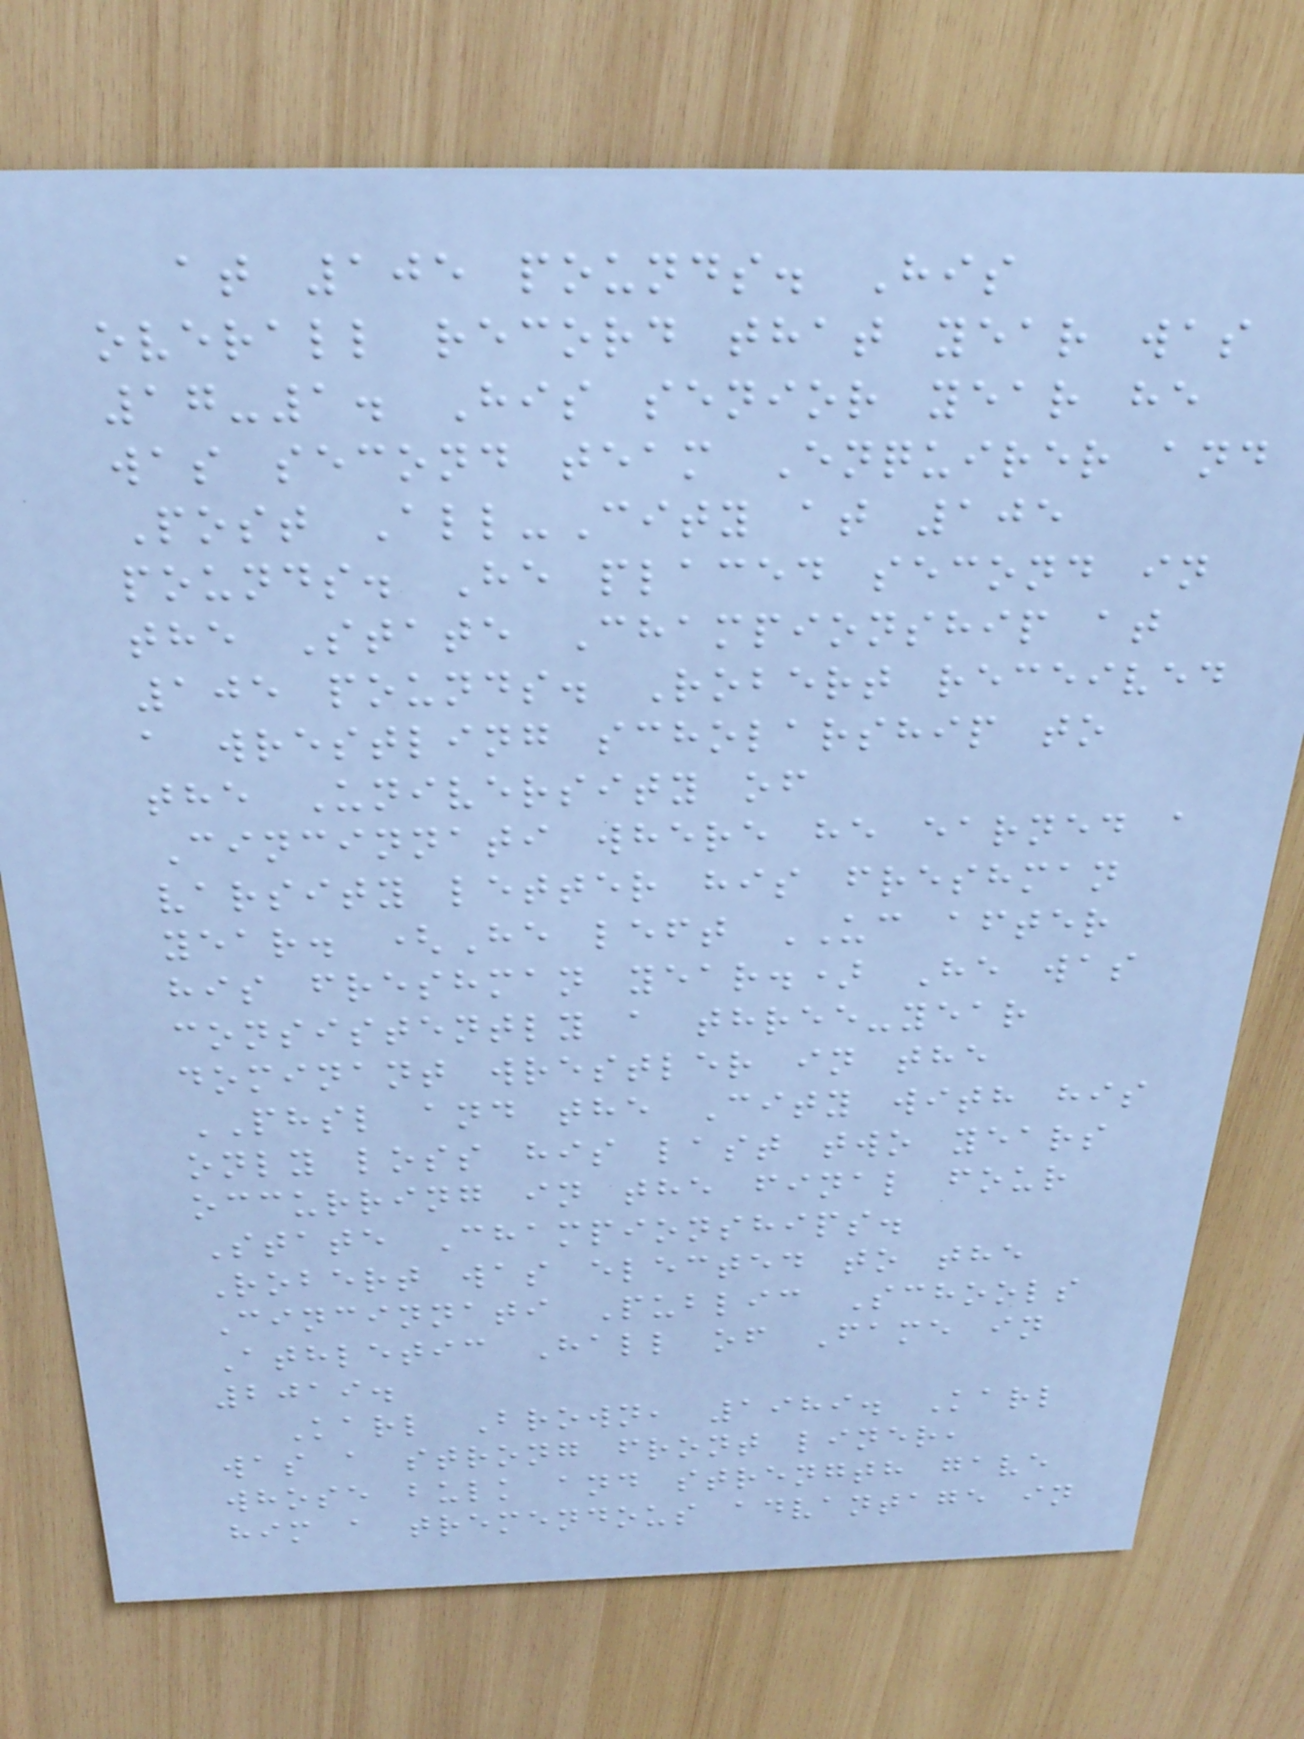at 105 pounds. His
overall record that year was
17-1. His senior year he
was second team Enquirer and
Post All-City at 105
pounds. He placed second in
the State Championship at
105 pounds. Robert received
a wrestling scholarship to
the University of
Cincinnati where he earned a
varsity letter his freshman
year. (He left UC after
his freshman year.) He was
consistently a three-year
dominant wrestler in the
PHSL and the City with his
only loss his last two years
occurring in the final four
State Championships.
Robert was elected to the
Cincinnati Public Schools
Athletic Hall of Fame in
2019.
Karl Brown, 1989. Karl
was a strong front liner,
whose bulk and strength gave
him a tremendous advantage in
